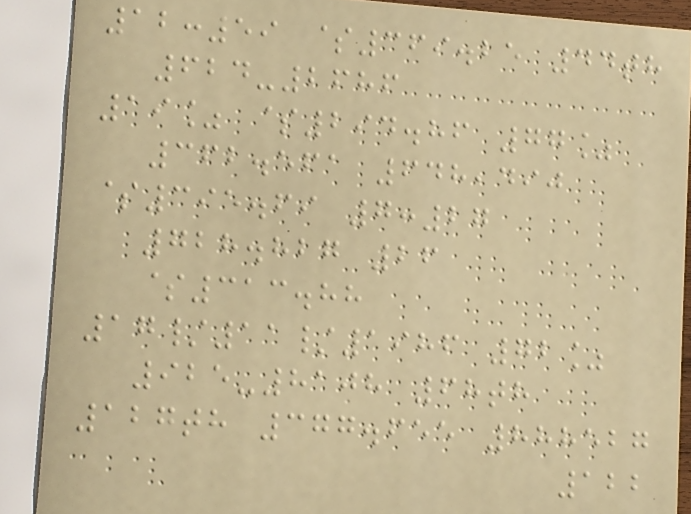12:59 $369.25 44th
624-2686
19% $294.86 77%
362.561 648,490
$395.69 7:27
728.827 26
$313.88
17/11/1986 72%
925-8108 68th
127th 377.655 888527
122
